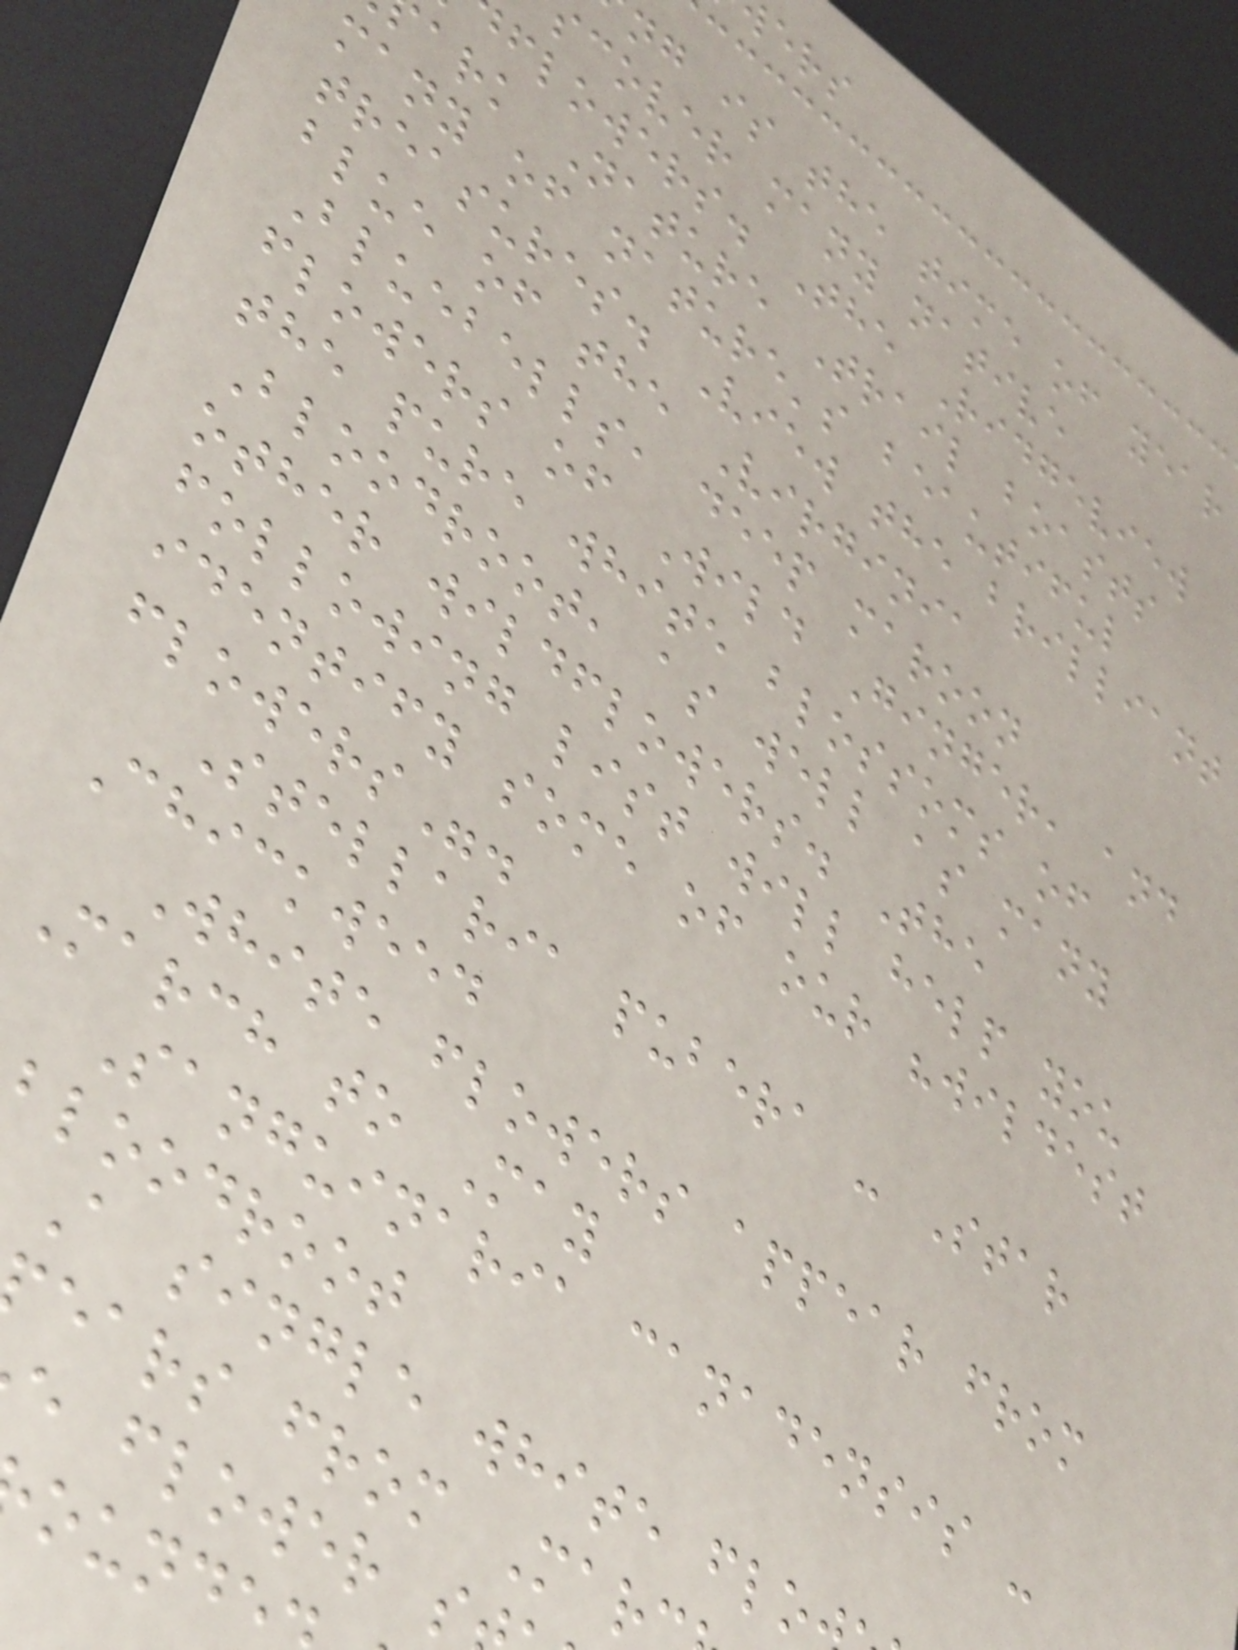ng is the time of year
scover many native
flowers. The Ridgeview
ark Nature Trail boasts
many of nature's beautiful
treasures. View the brilliant
blue of the Virginia
Bluebells, deep maroon
flowers of Wild Ginger, and
the pure white blossoms of
Bloodroot, as well as many
other wildflowers. The
following list will help you
identify some of our "wildest
flowers".
Stellaria pubera - Star
Chickweed
White flowers appear from
March to May
Sanguinaria canadensis -
bloodroot
A single white flo
ears from Mar
e flower s
